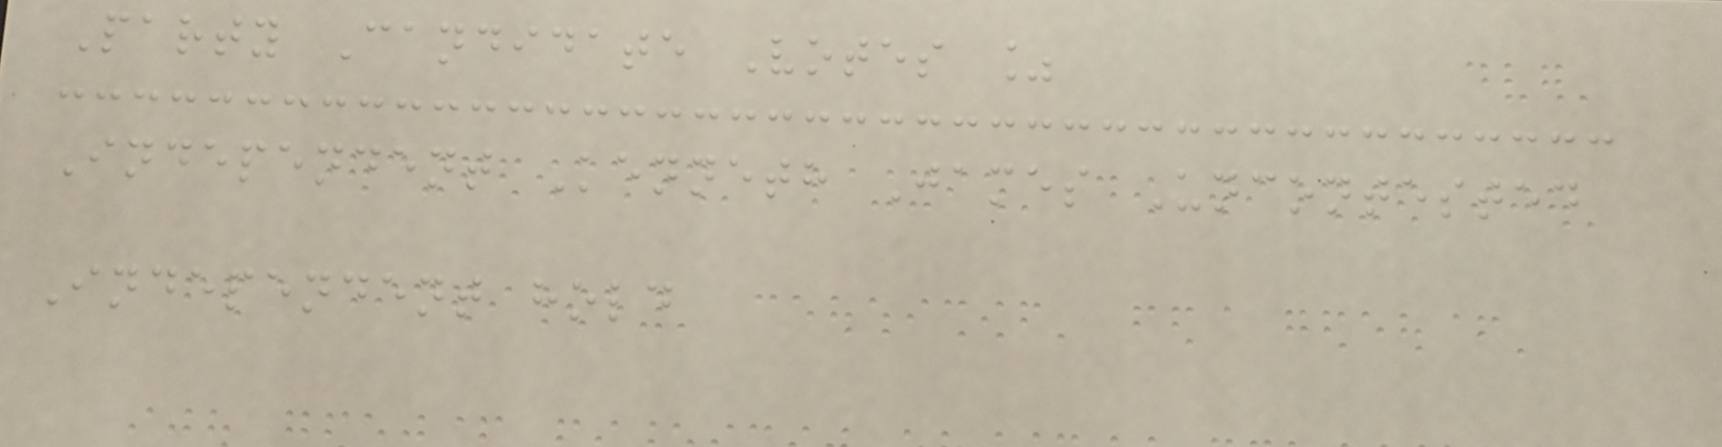Party Candidate Votes %
Independent Kenneth James Uncontested
Independent hold
